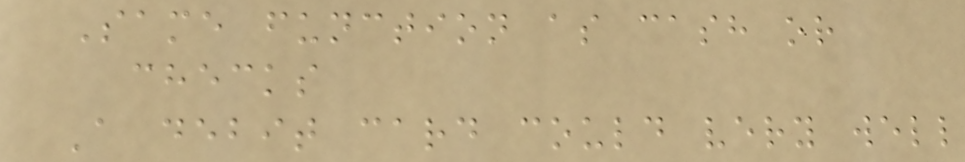Same function as cash or
checks
A debit card could very well
